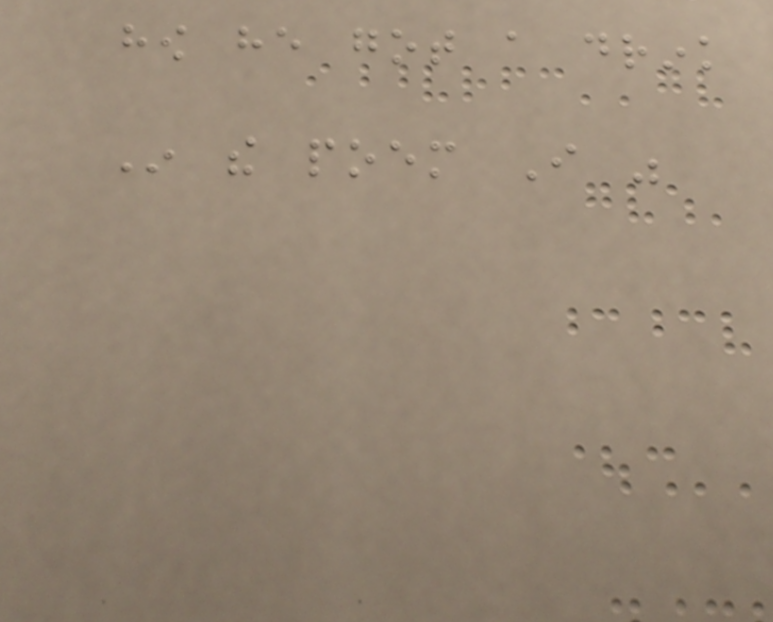how he got a drink
In the poem I was
